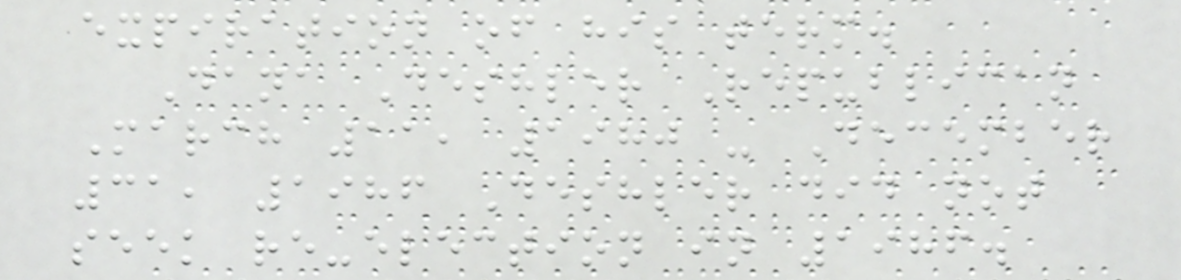expiration of his term.
Dana Deshler Republican
March 11, 1980 - December
31, 1986 Deshler did not
seek re-election in 1986.
